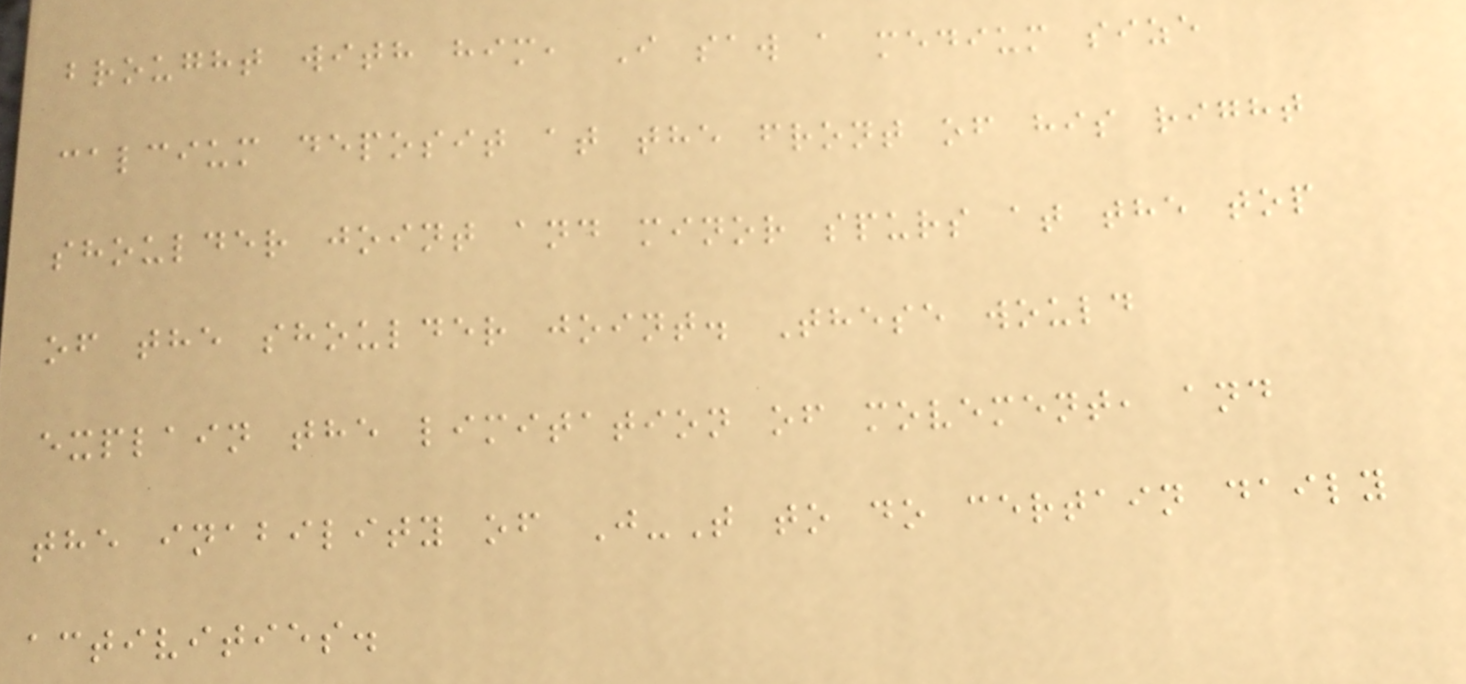brought with him, I saw a medium size
calcium deposit at the front of his right
shoulder joint and minor spurs at the top
of the shoulder joint. These would
explain the limitation of movement, and
the inability of J-T to do certain daily
activities.
